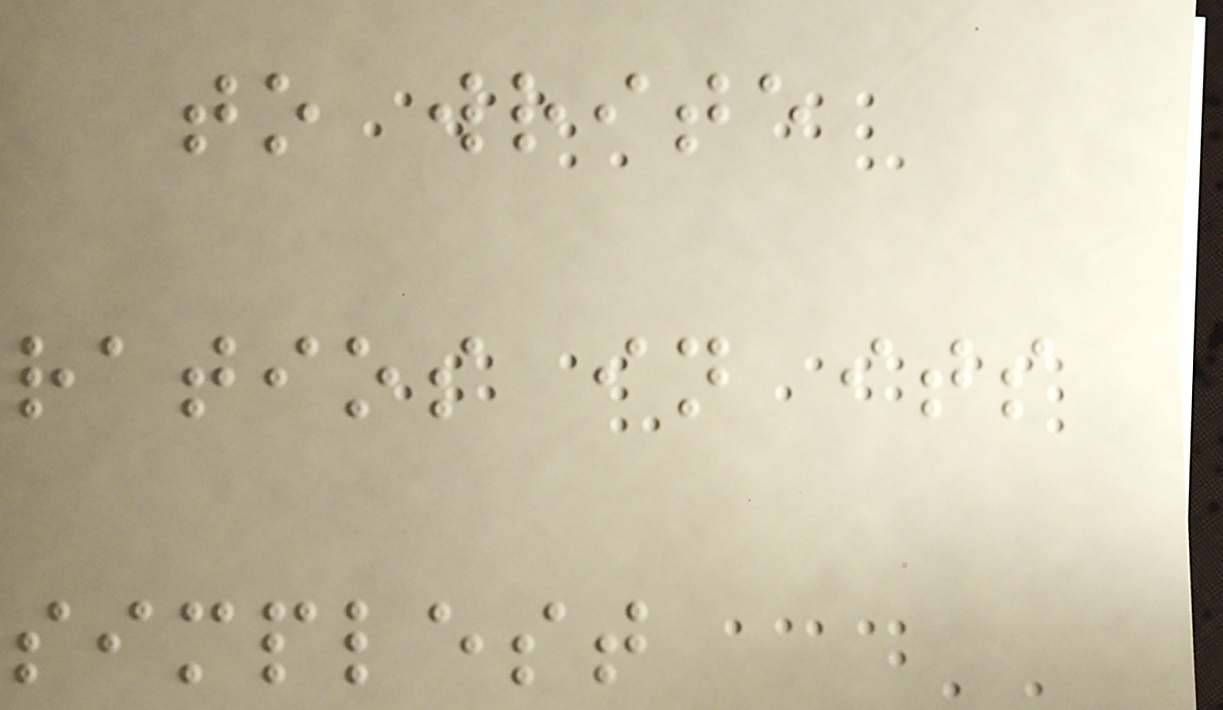to write
ratios in its
simplest
